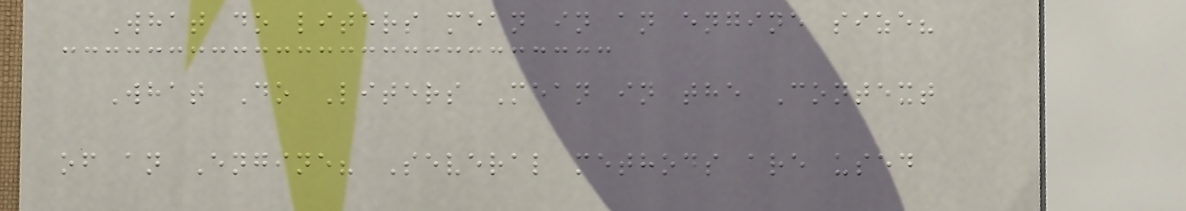What do liters mean in an engine size?
What Do Liters Mean in the Context
of an Engine? Several methods are used
